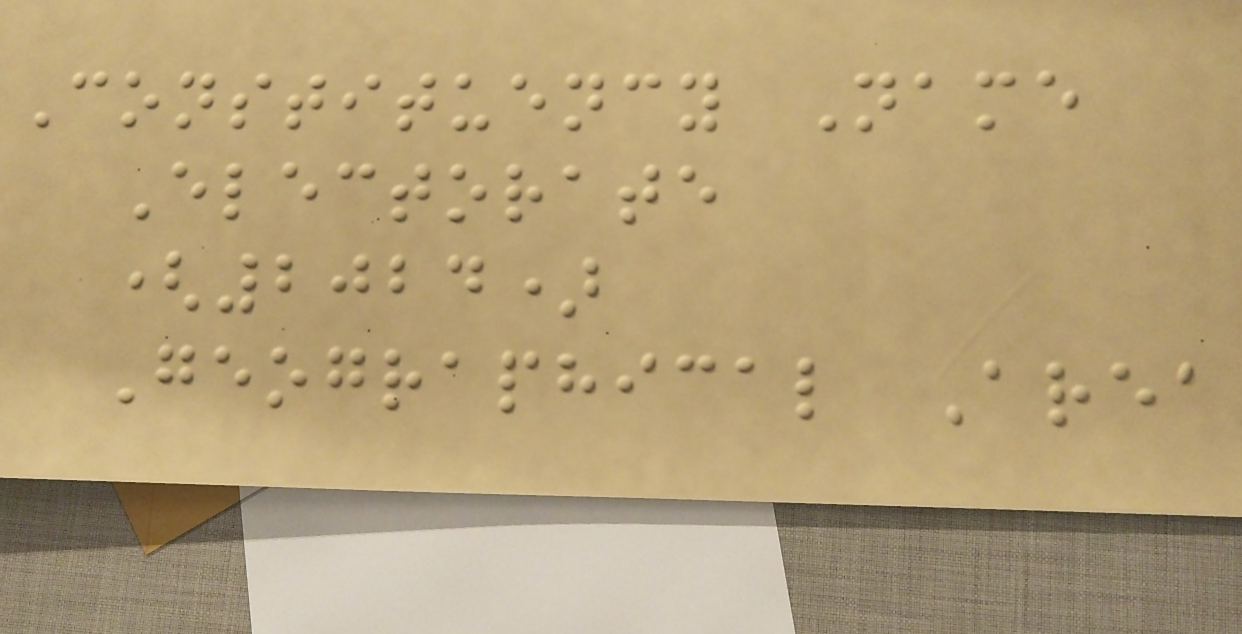Constituency Name
Electorate
(2024)
Geographical Area
